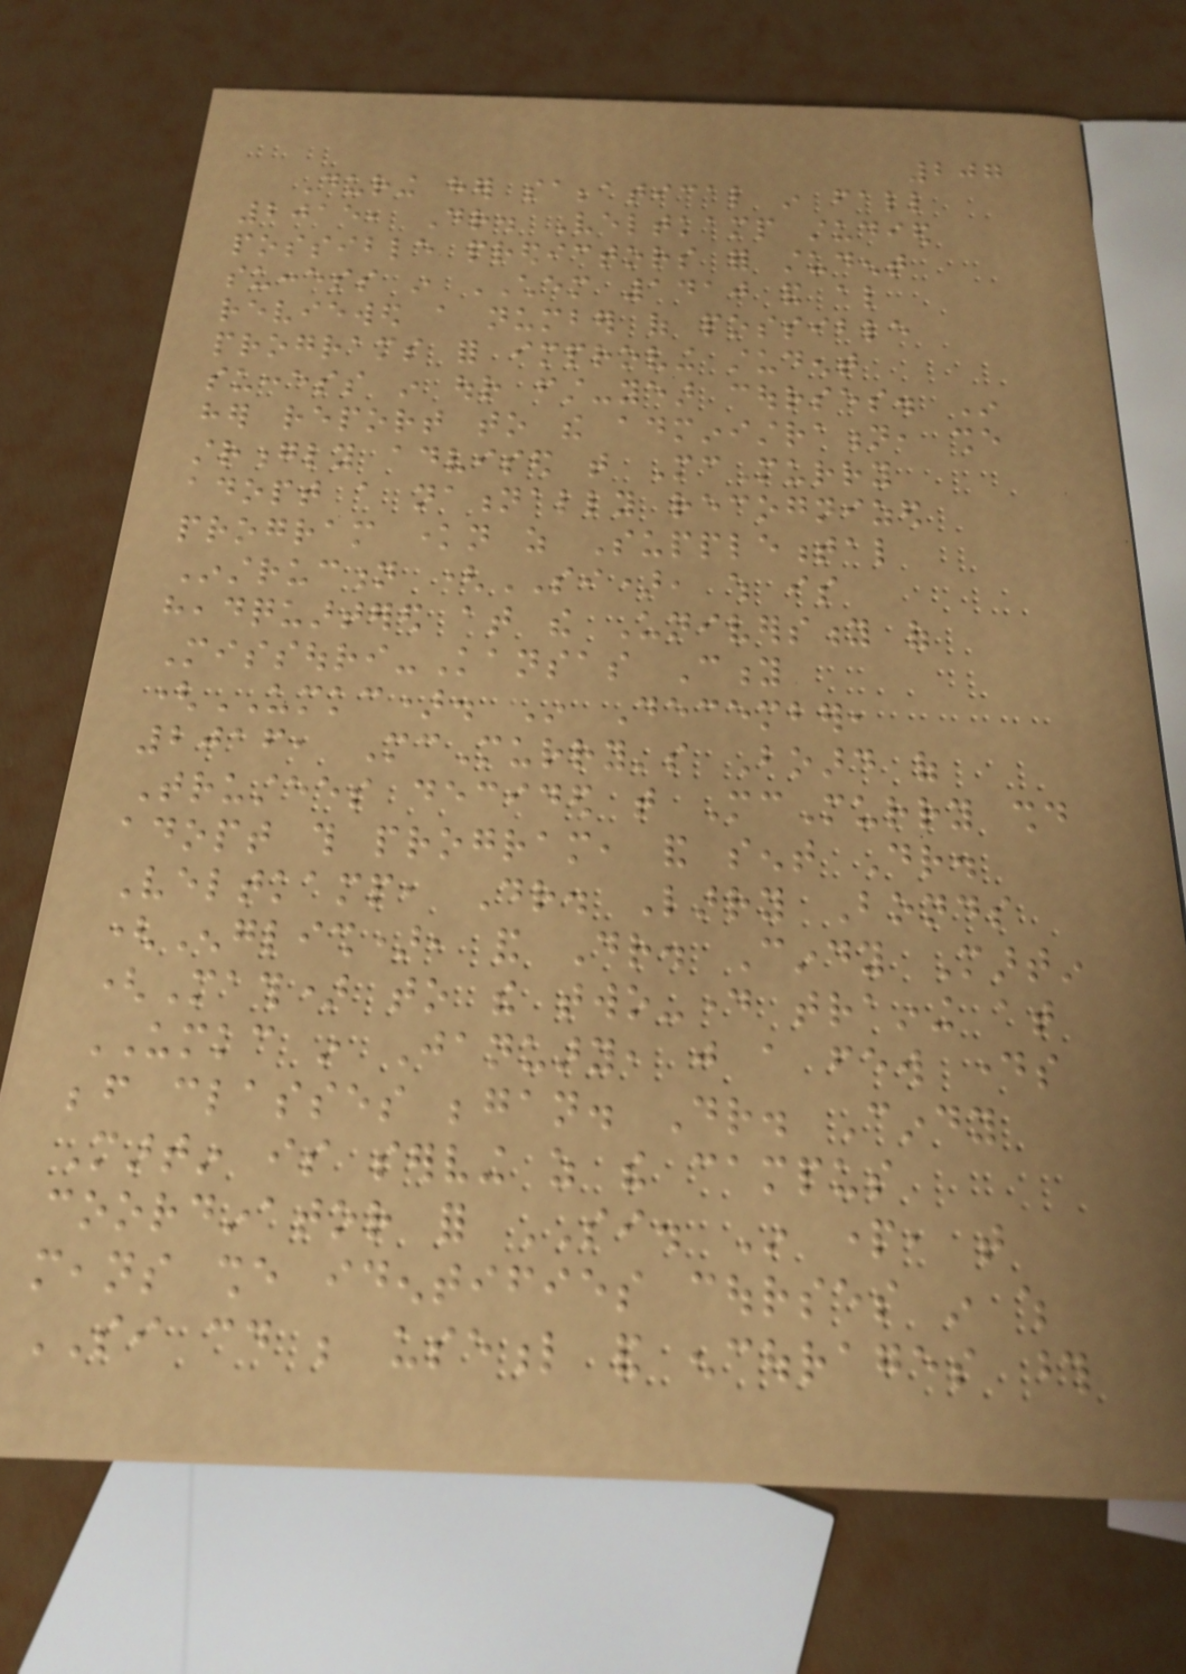207
During her sabbatical in fall
2015, Dr. Veltkamp studied
possible predictors for student
success in CHEM 1410 and also
reviewed a number of possible
programs for improving student
success in our first-year courses. In
her report to the administration, she
strongly advised that McMurry
adopt a nationally recognized
program known as Supplemental
Instruction (SI), which is
headquartered at the University of
Missouri-Kansas City
(UMKC). In December,
2016, McMurry's Board of
Trustees decided that McMurry should
adopt this program, and sent Dr.
Veltkamp, Dr. Larry Bonds
(English), and Dr. Cindy Martin
(Math) to the two-day training at
UMKC in January, just a few days
before classes began. Dr. Cindy
Martin is serving as the campus
coordinator for SI. In part, that
means she identifies courses in which
SI could be useful and encourages those
